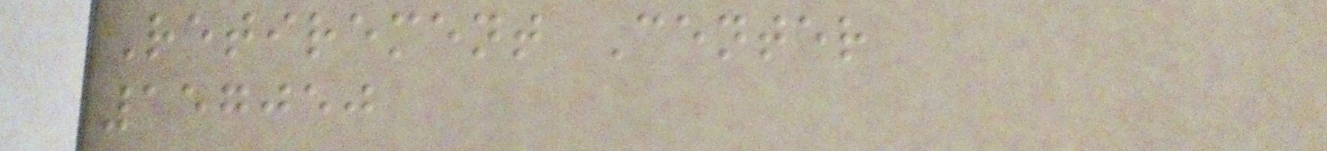Retirement Center
157050
